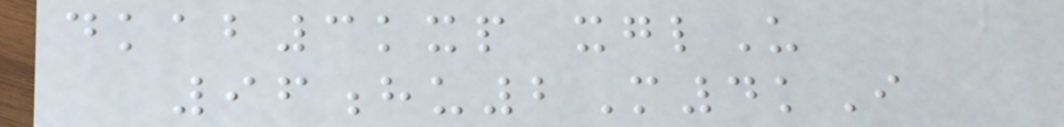dkab3kxp xglU
96hu2M4kI
